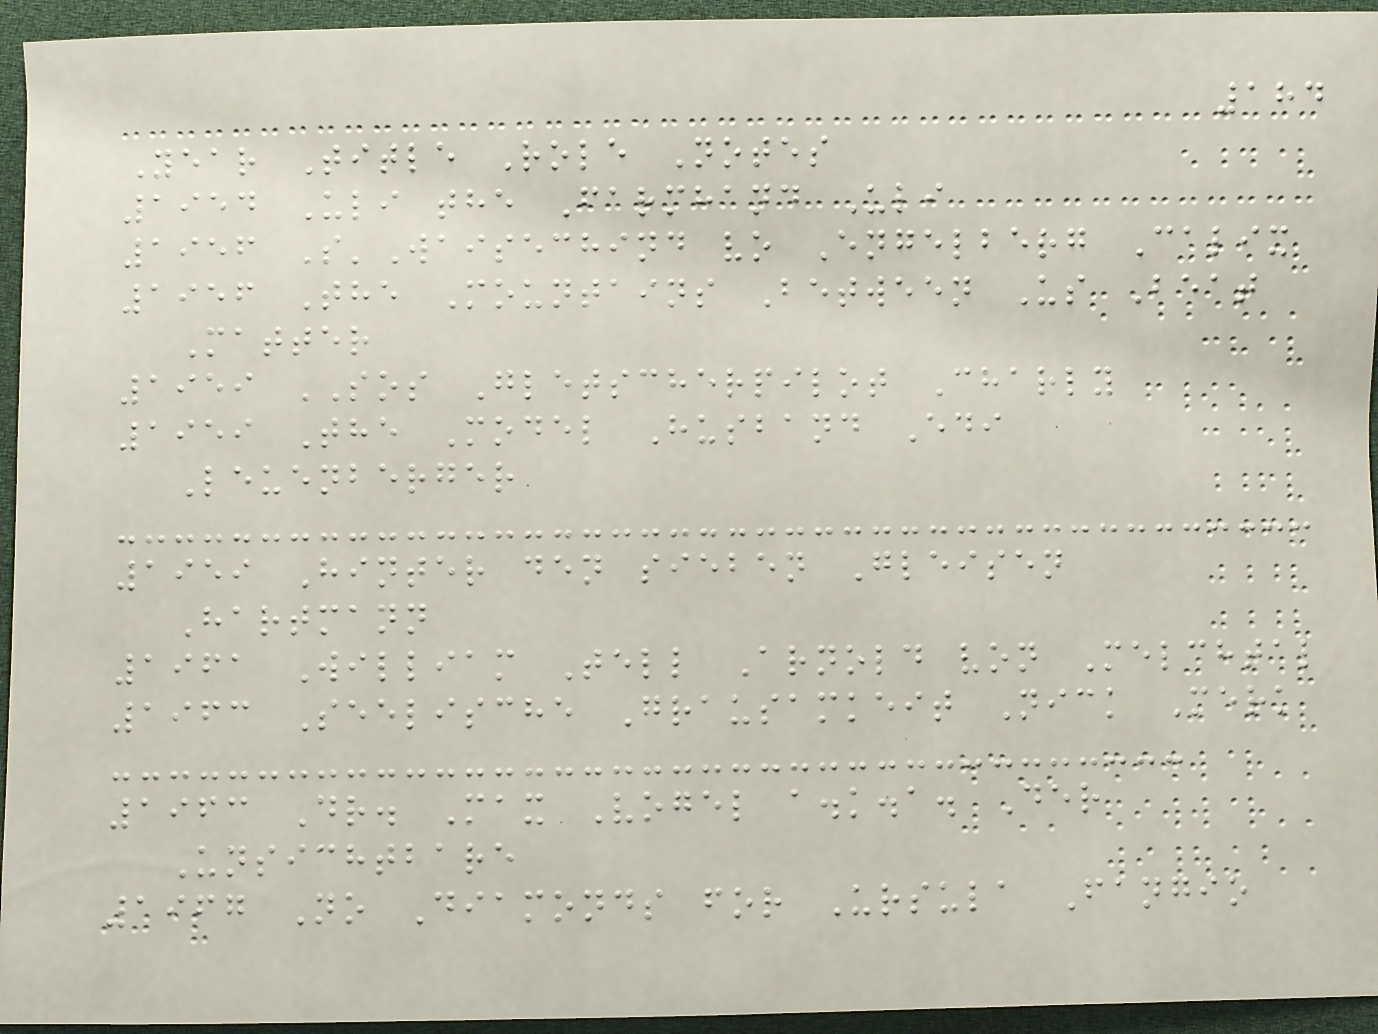184
Year Title Role Notes
1954 Uli the Farmhand Uli
1956 S'Waisechind vo Engelberg Calix
1956 The Mountains Between Us Beat
Matter
1959 SOS Gletscherpilot Charly
1959 The Model Husband Edi
Leuenberger
1959 Hinter den sieben Gleisen
Hartmann
1961 William Tell Arnold von Melchtal
1963 Seelische Grausamkeit Nick Merk
1963 Dr. Max Vogel a.k.a. Der
Unsichtbare
1967 No Diamonds for Ursula Fangio
